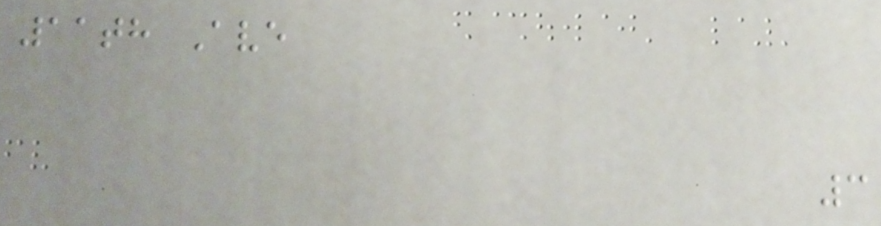11th Ave
3
